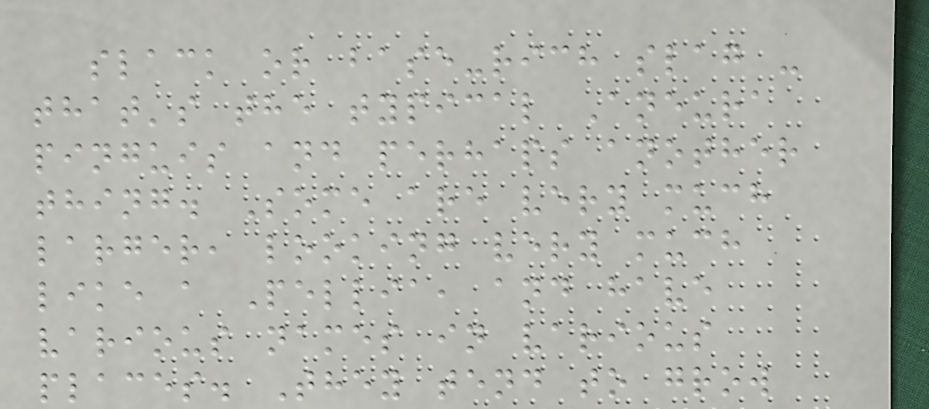slack or base-rich slag -
that's the typical Aneura
pinguis and perhaps another
thing. Some are very much
larger, looking very much
like a Pellia, and have
various names in various
places. They tend to grow
